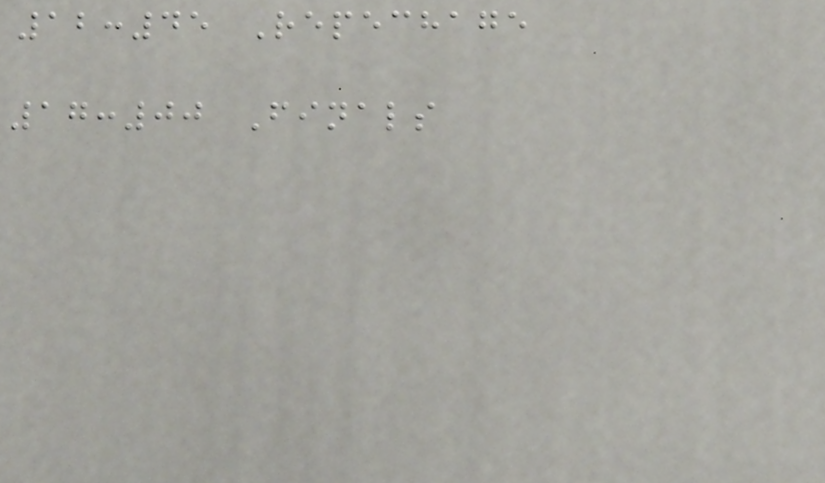12:45 Repechage
17:00 Finals
